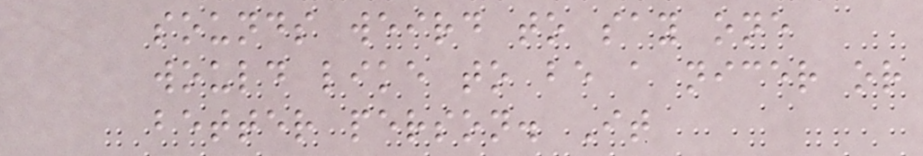sounds weird to say one
would like to be a nicer or
better person. It
